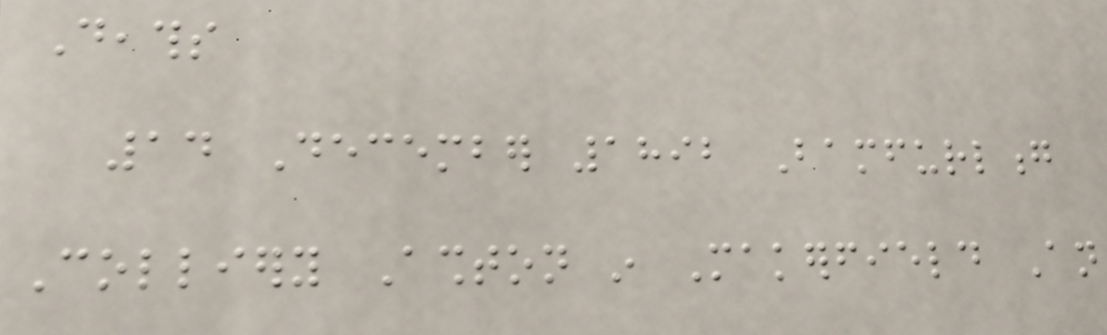Deaths
14 December 1892 Bamfurlong
Colliery Ashton in Makerfield An
